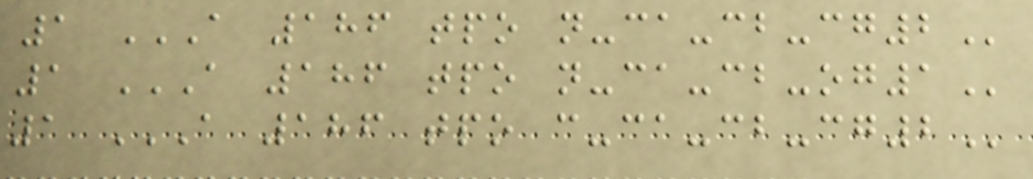1 A 186 TPO N-CA-CB-CG2
1 A 186 TPO N-CA-CB-OG1
1 A 186 TPO C-CA-CB-CG2
